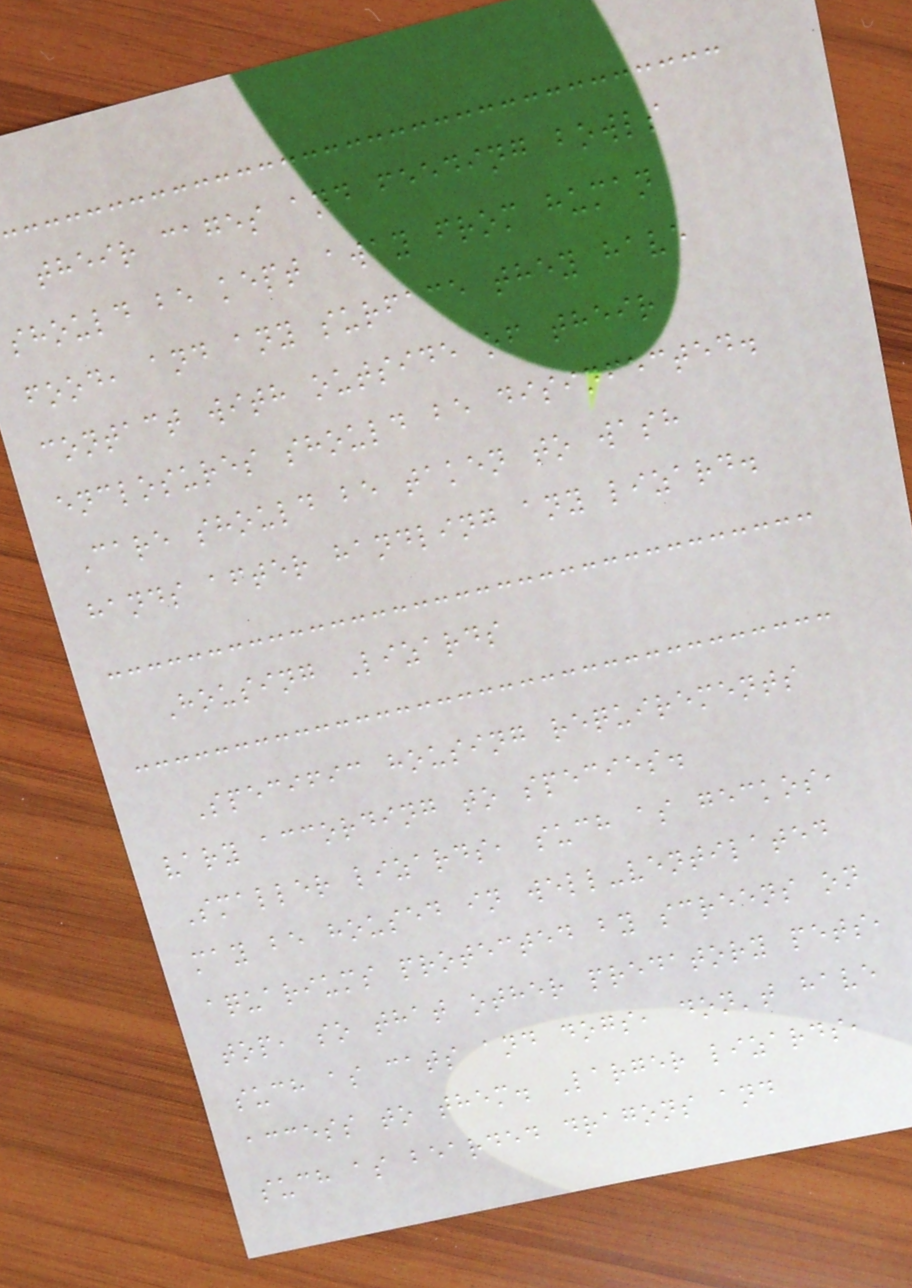their cages and feeding bowls
should be kept away from human
food, and any surface they have
contact with outside of their
enclosures should be disinfected.
Care should be taken to wash
hands after handling any lizard.
Housing Lizards
Specific housing requirements
vary according to species.
Smaller lizards, such as geckos,
may be housed in well-ventilated
aquariums protected by screens on
top, so that other predatory pets,
such as cats and dogs, don't have
access to them. Larger lizards,
such as bearded dragons and
